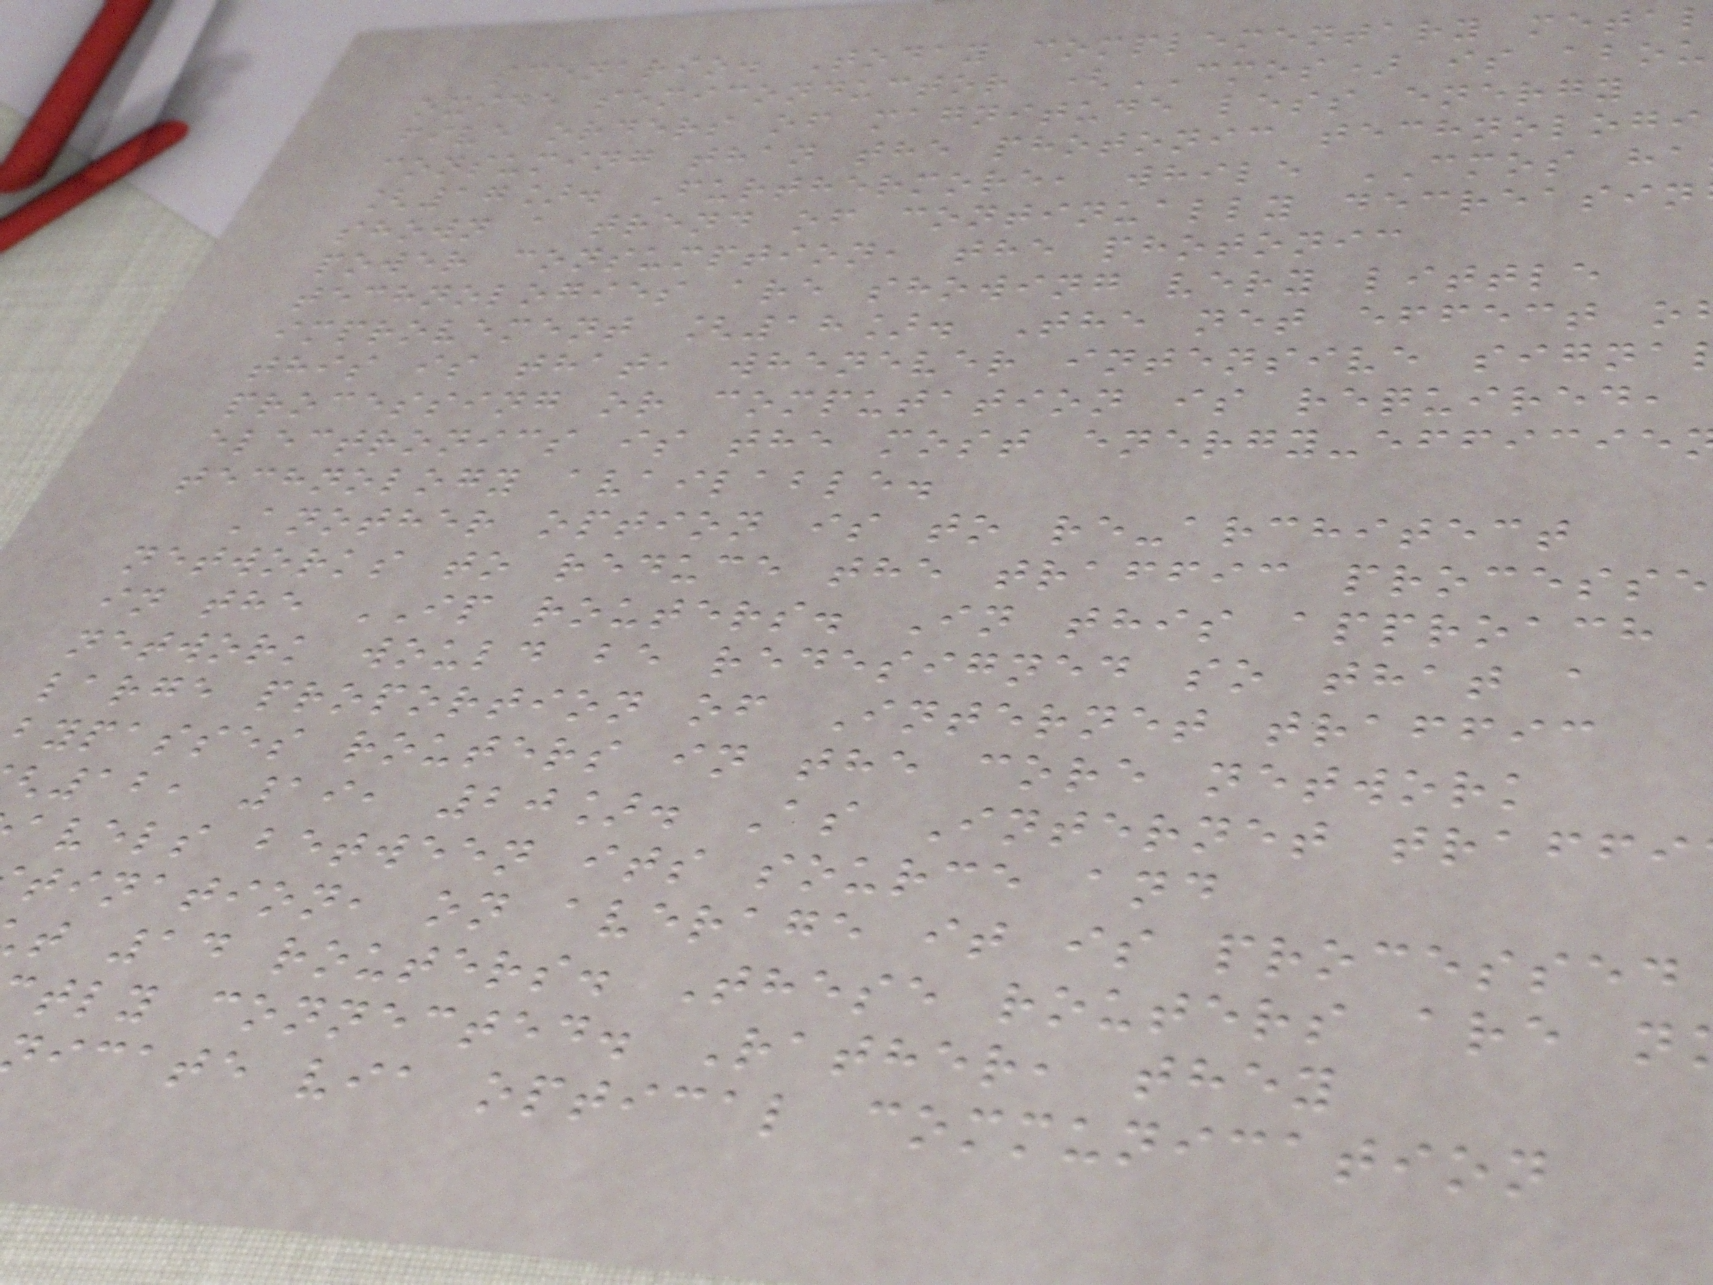scenario. Today complementary metal
oxide semiconductor (CMOS) is abou
five orders of magnitude less energy
consuming than the photonic technologi
[17]. Furthermore, while CMOS ha
shown a trend of continually decreasin
power consumption, the photonic
technologies are showing very little
improvement [18]. The net effect o
this is that, whenever intensive signa
processing or computation is required,
electronics is the most energy-efficie
technology available.
Another option is to re-architect
networks to reduce the traffic processe
in the IP routers. In this approach
network would be redesigned so that a
large proportion of Internet traffic
bypasses routers in the core network
12, 19, 20]. As Internet traffi
avels between its source and
tination, on average it is processed
t 14 routers. These routers are n
tly connected. Rather, they
icate via optical communication
